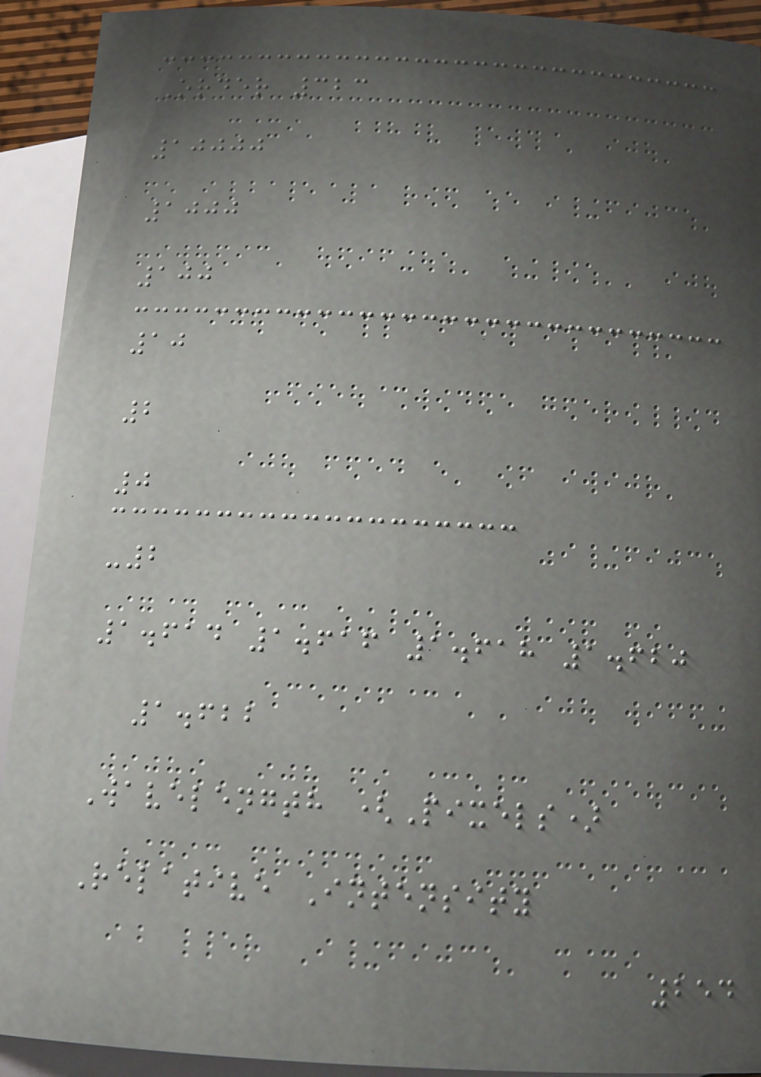Order 323
10000
1000
100
10
2
0
-2
1.614 1.616 1.618 1.620
1.622
Wavelength (Pixels)
Relative Intensity
254
